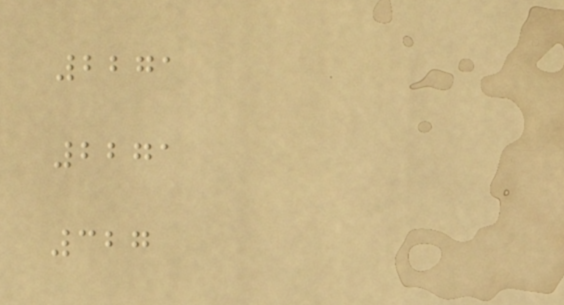2271
2271
327
